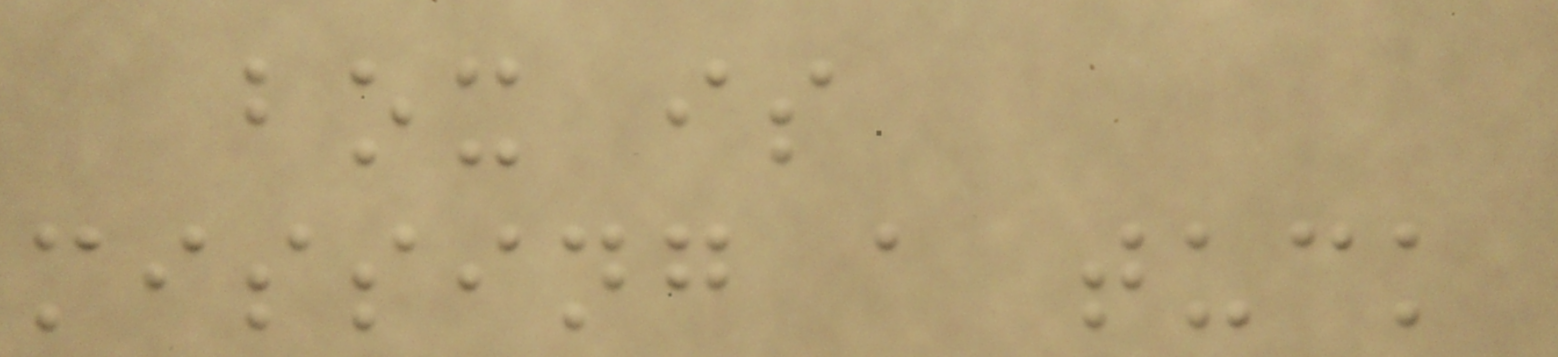box is
missing a tuck
